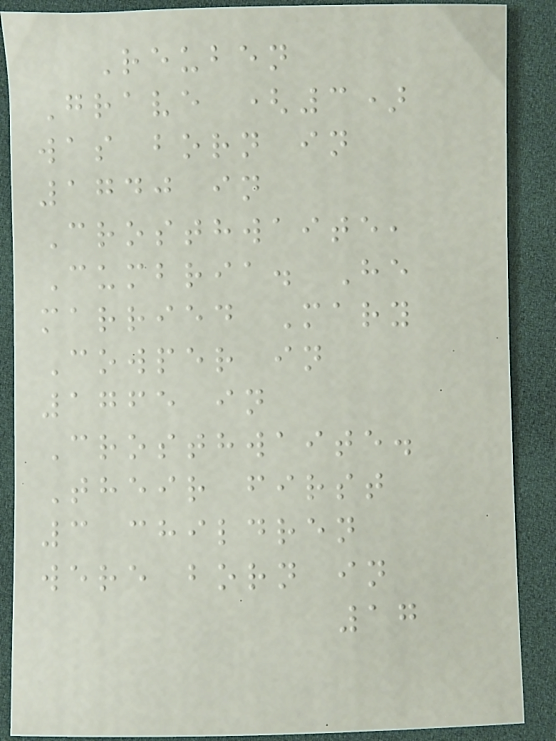Reuben
Grave (3)
was born in
1740 in
Crosthwaite,
Cumbria. He
married Mary
Cowper in
1765 in
Crosthwaite.
Their first
3 children
were born in
17
